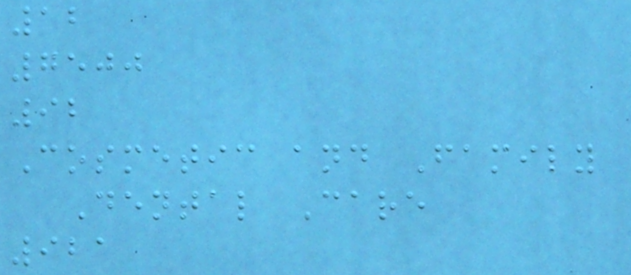12
7500
92
Cosmetic and Family
Dental Care
921
